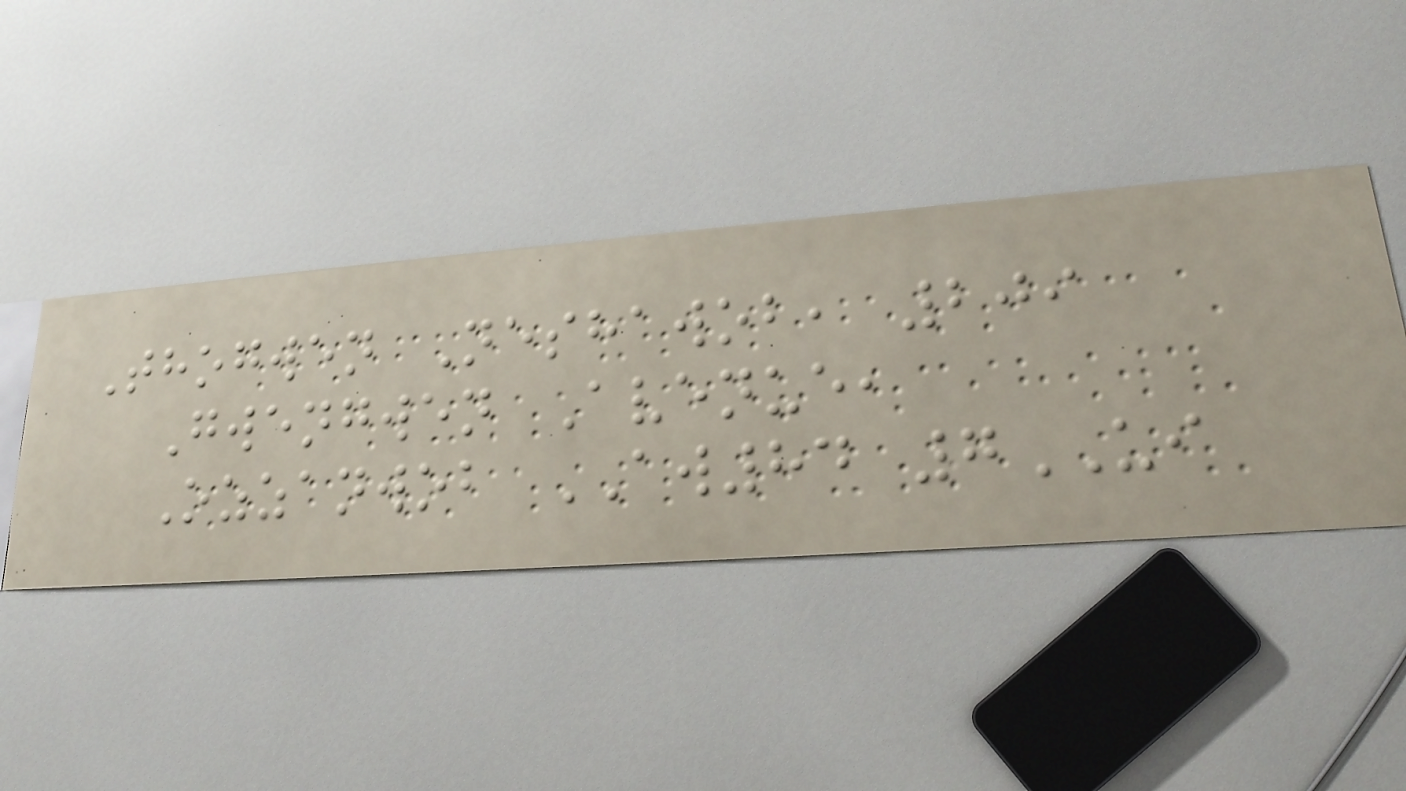Thogwen Neshawob, 209
Gwengwen Avenue,
Ozzanwob AW84 7UI
